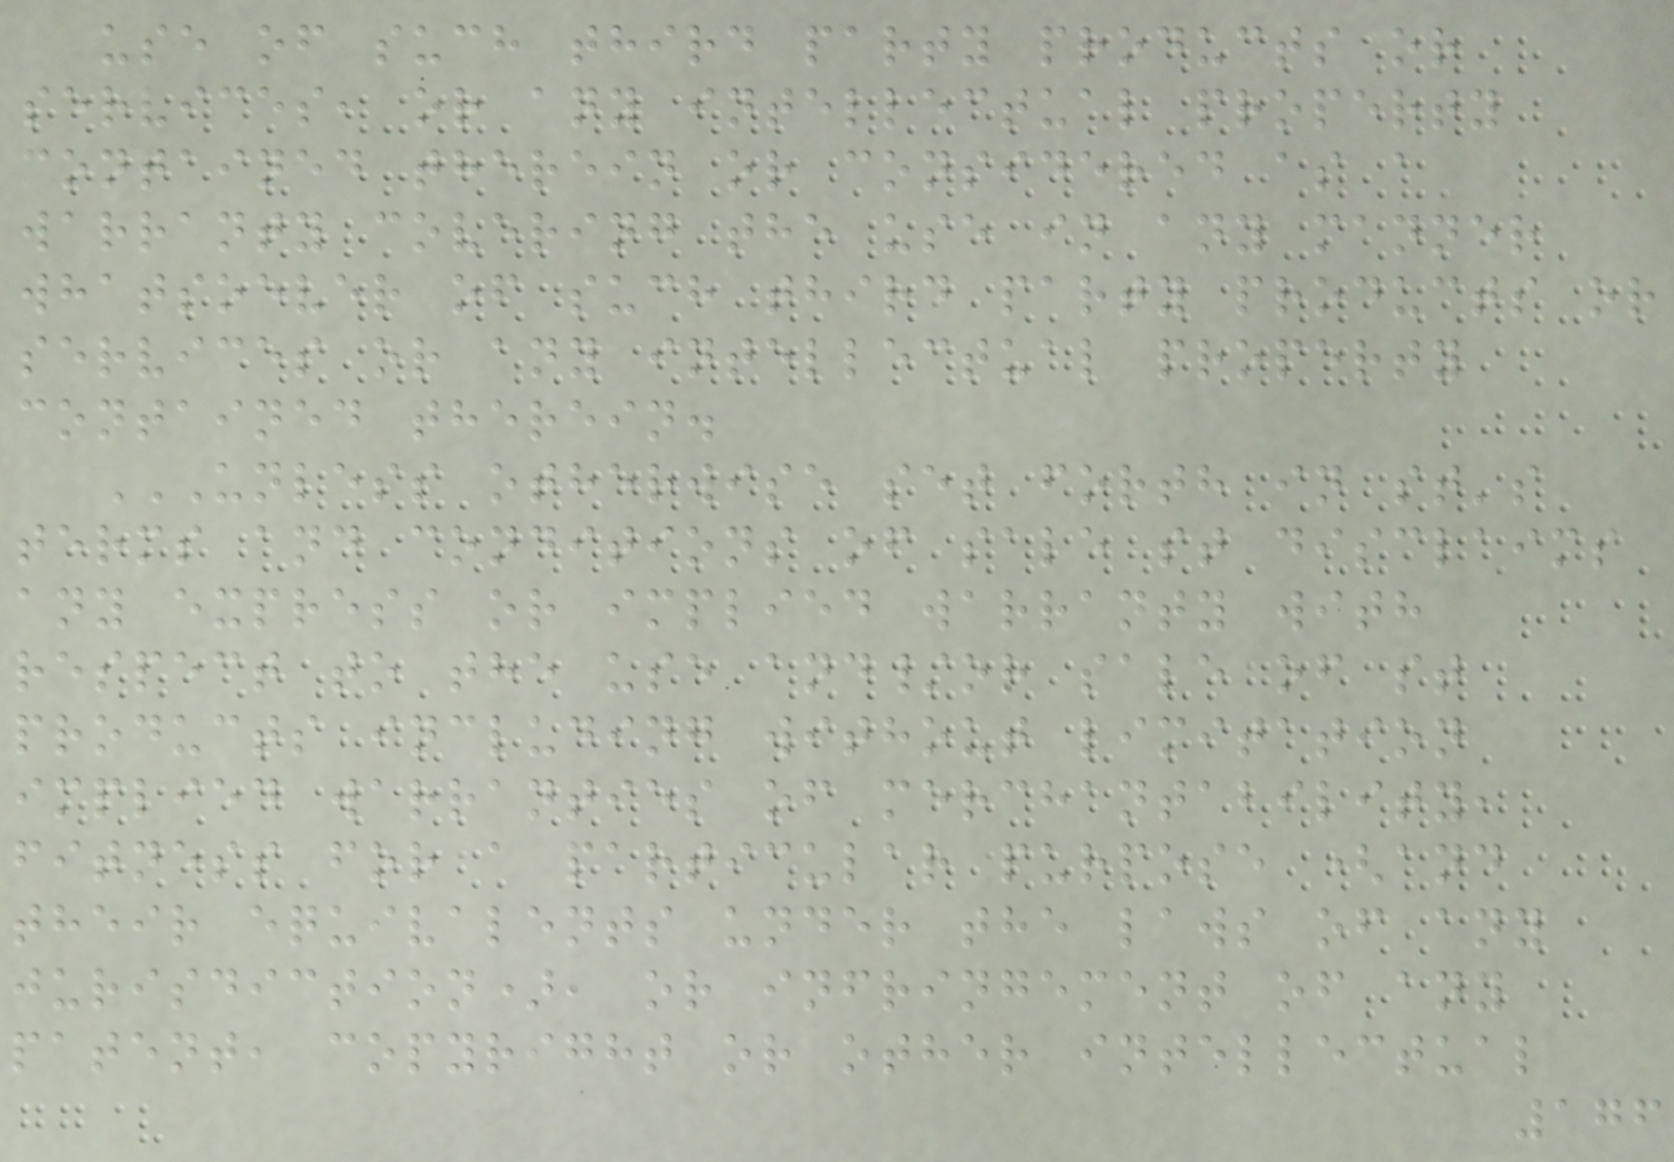use of such third party products or
services, or any intellectual property
contained therein or considered as a
warranty covering the use in any manner
whatsoever of such third party products or
services or any intellectual property
contained therein.
UNLESS OTHERWISE SET FORTH IN ST'S
TERMS AND CONDITIONS OF SALE ST DISCLAIMS
ANY EXPRESS OR IMPLIED WARRANTY WITH
RESPECT TO THE USE AND/OR SALE OF ST
PRODUCTS INCLUDING WITHOUT LIMITATION
IMPLIED WARRANTIES OF MERCHANTABILITY,
FITNESS FOR A PARTICULAR PURPOSE (AND
THEIR EQUIVALENTS UNDER THE LAWS OF ANY
JURISDICTION), OR INFRINGEMENT OF ANY
PATENT, COPYRIGHT OR OTHER INTELLECTUAL
176
